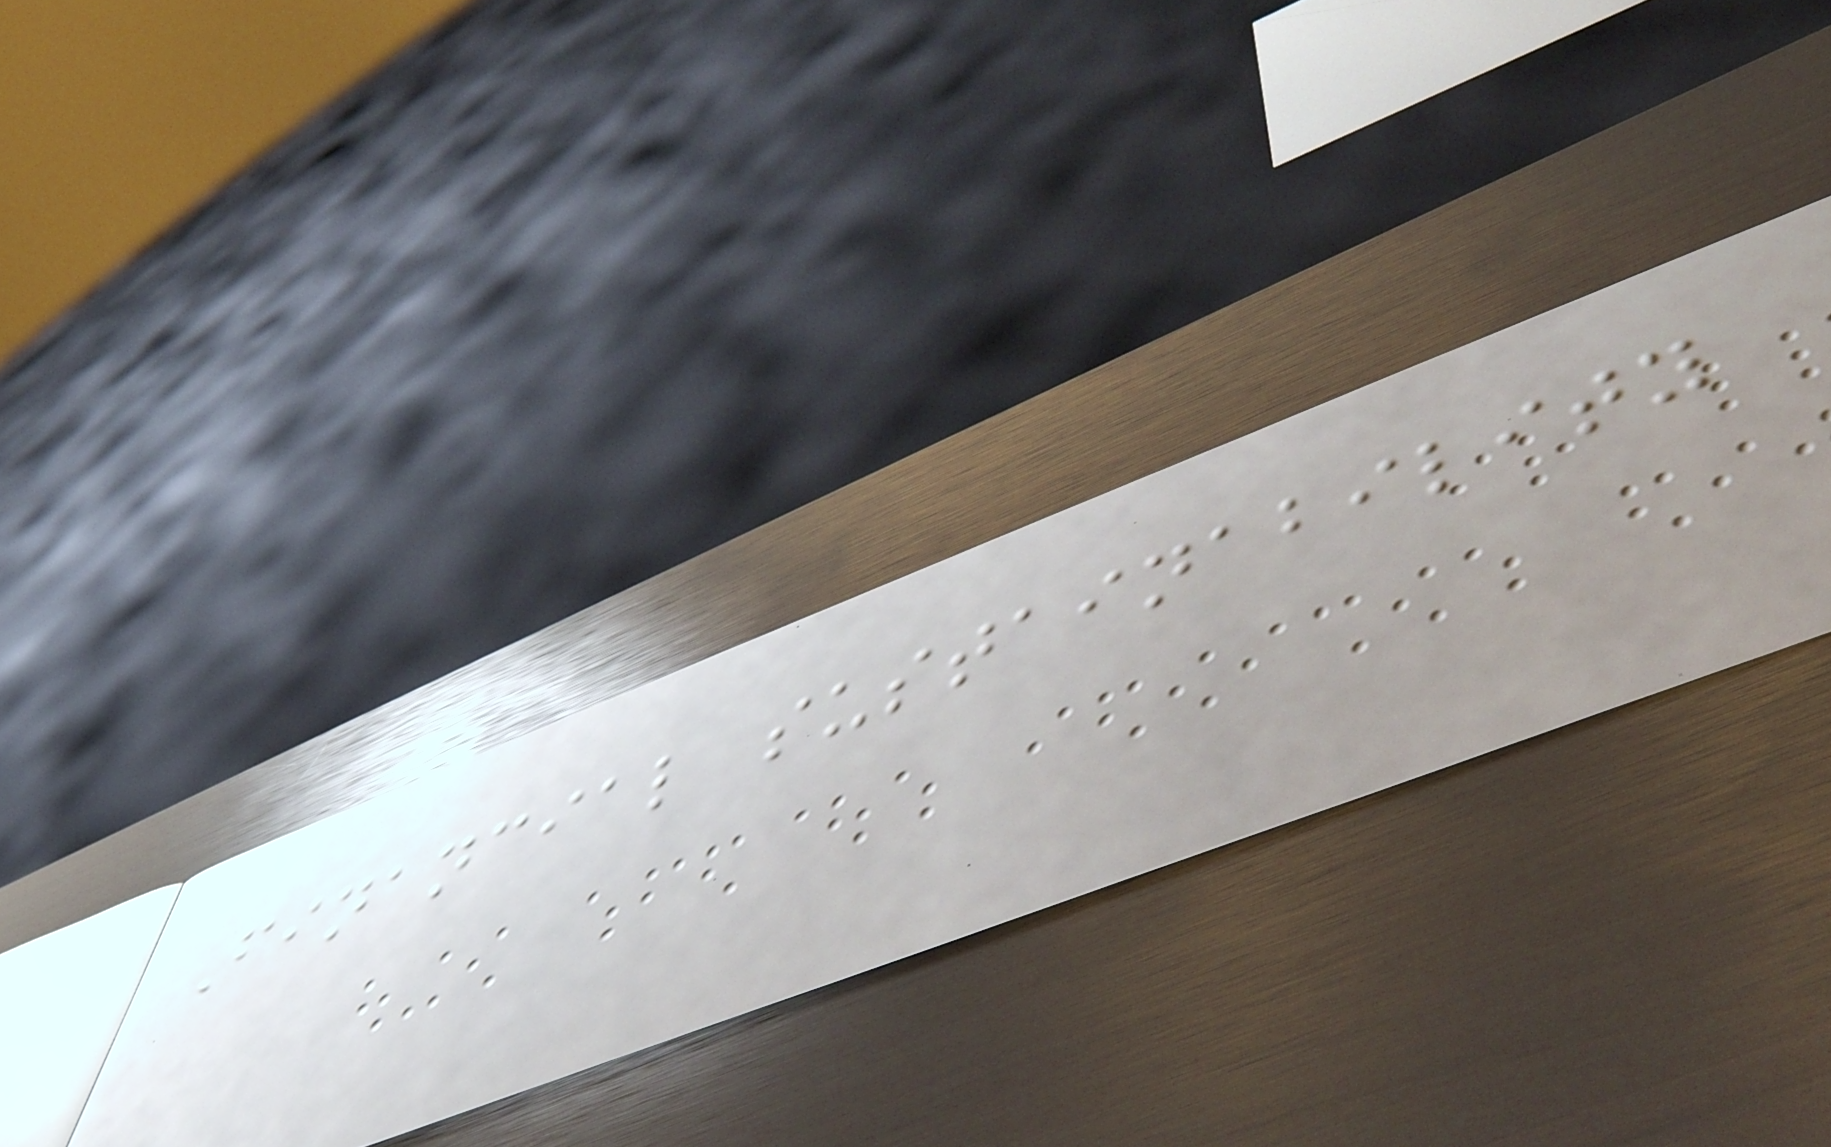Financial sustainability
